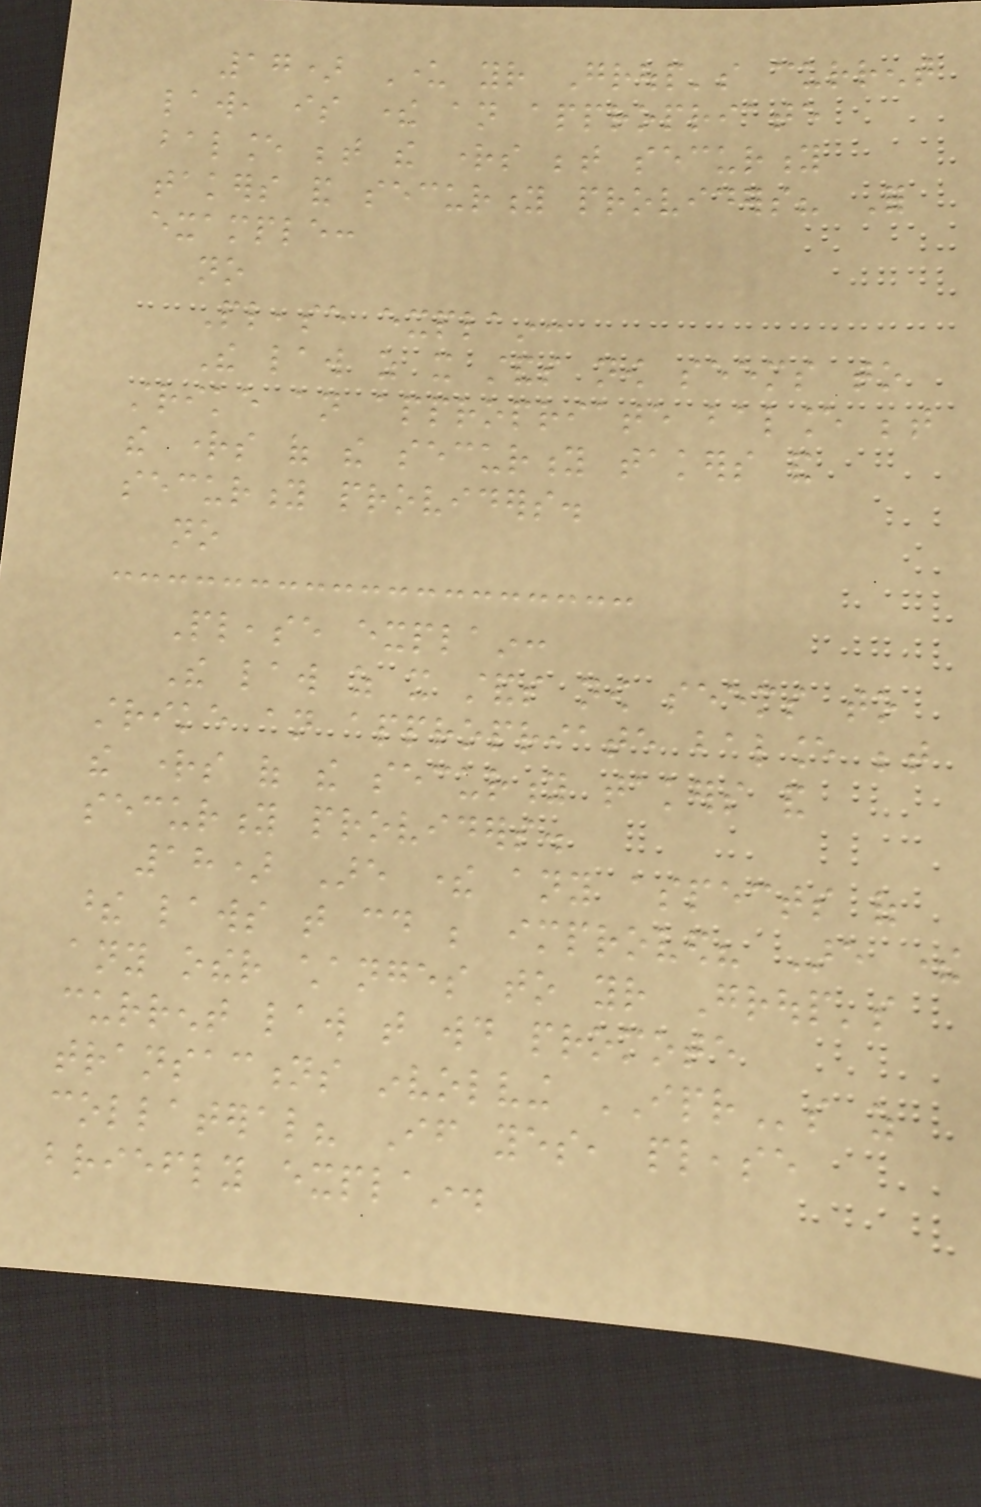17) Under your Group's current
law, is there an appropriate
balance between the rights between security
takers and security providers? For
example:
no
Please explain:
The law as it stands now seems to
strike an appropriate balance between
the rights of the security takers and
security providers.
no
Please explain:
The law as it stands now seems to
strike an appropriate balance between
the rights of the security takers and
security providers.
18) Are there any aspects of
these laws that could be improved? Are there
any other changes to your Group's
current law that would promote
transactions involving IPRs as
collateral? If yes, please
briefly explain.
